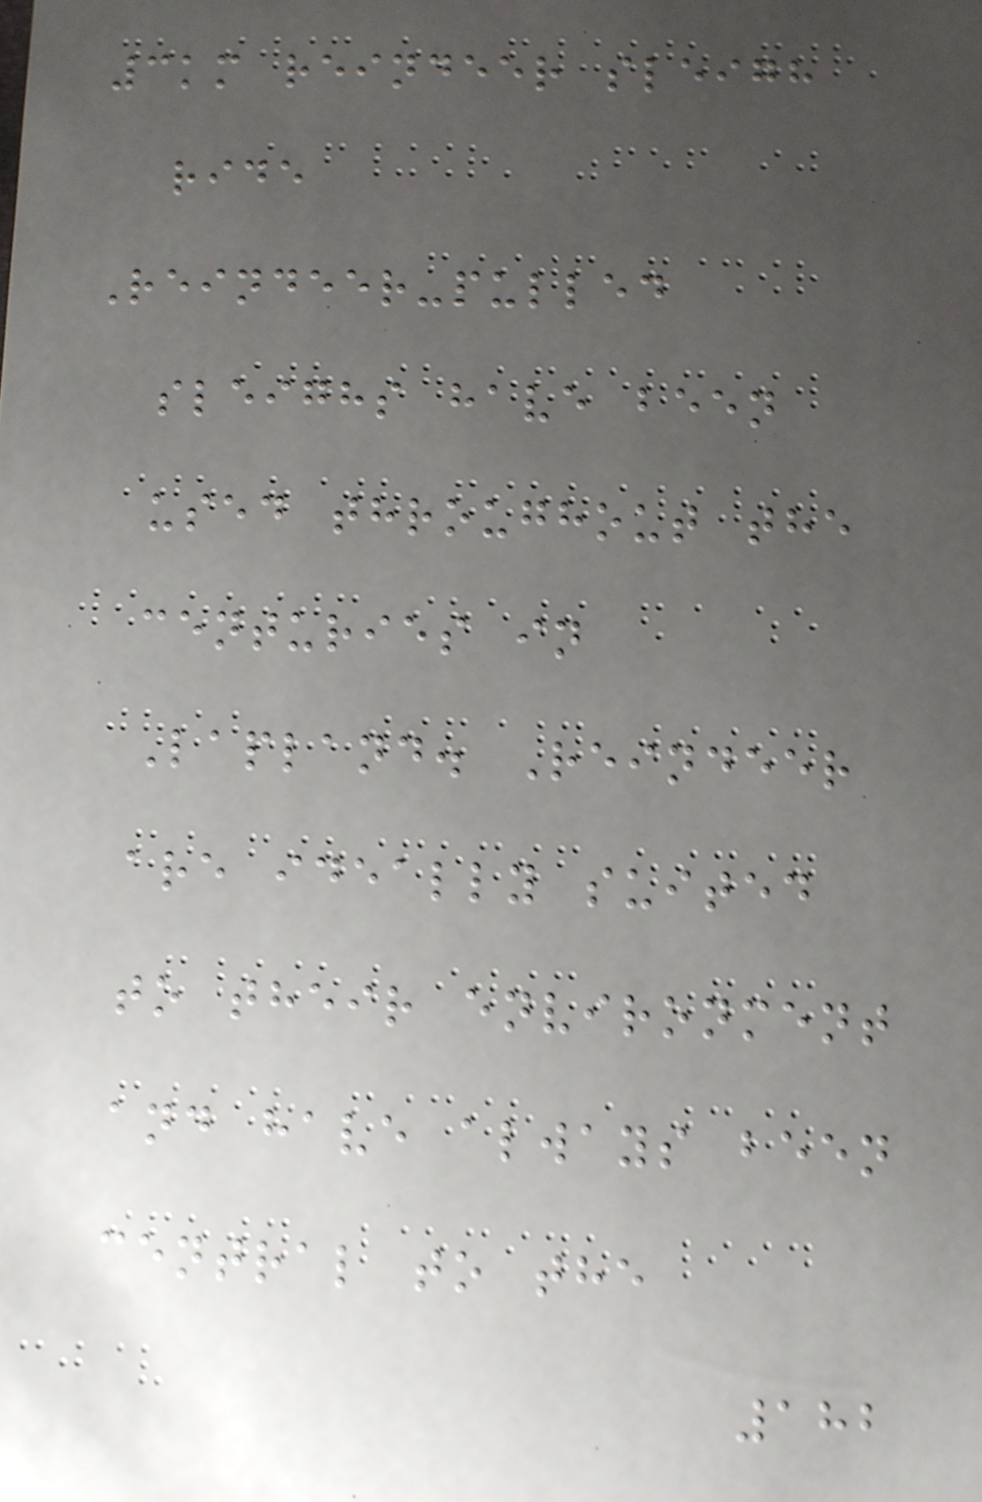3km reindeer sleigh
ride
Reindeer-pulled
sleighs have been
used throughout the
centuries in
Lapland. Reindeer
are ideally suited
to their environment
and have always been
central to the
182
